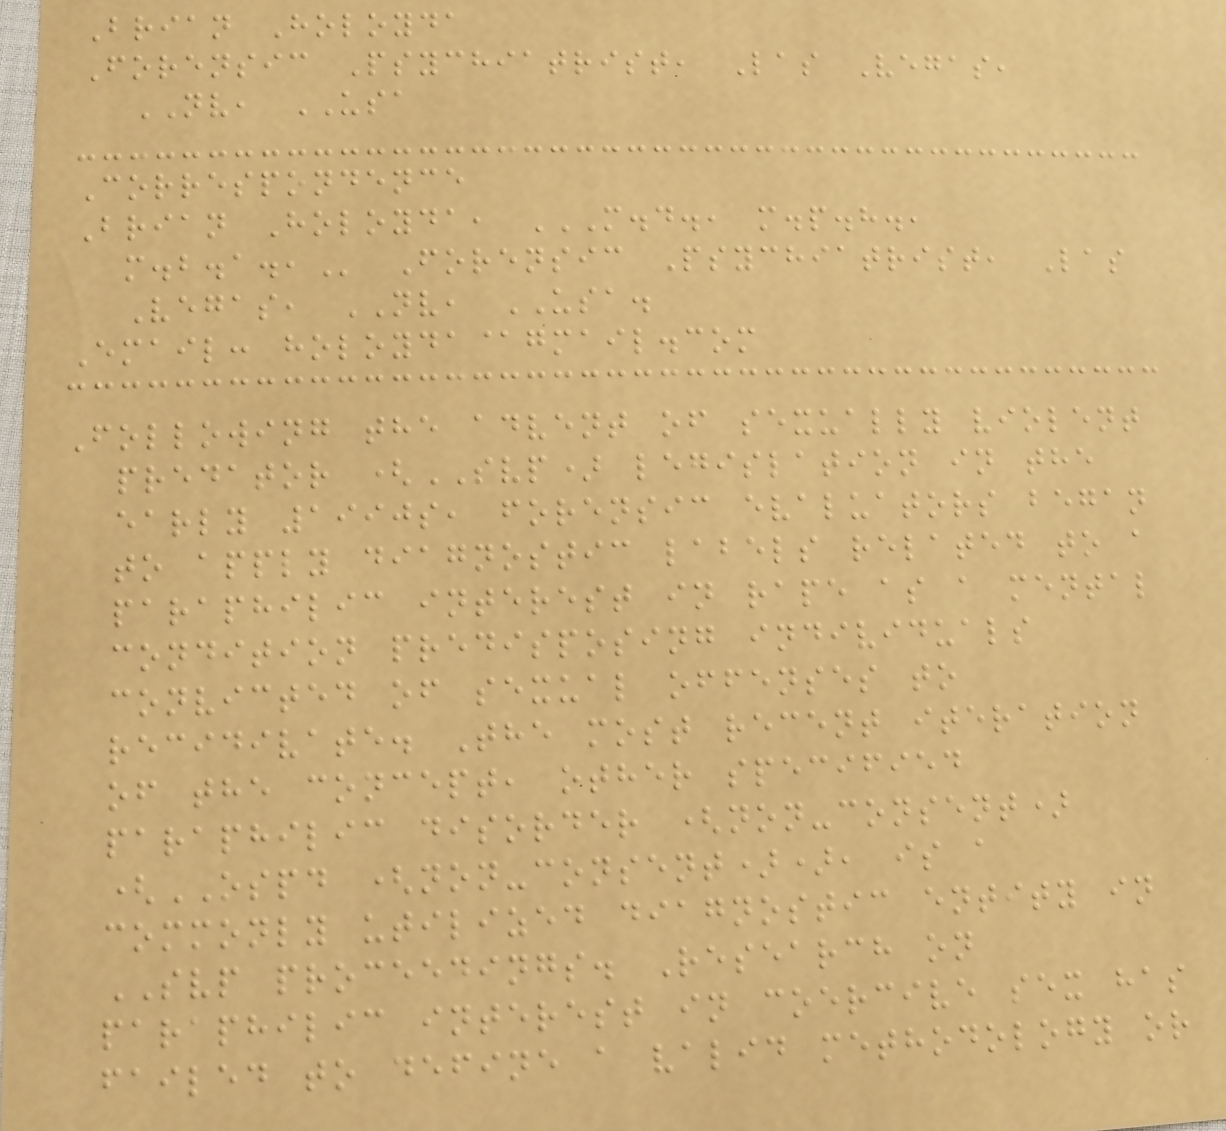Brian Holoyda
Forensic Psychiatrist, Las Vegas,
NV, USA
Correspondence
Brian Holoyda, M.D., M.P.H.,
M.B.A., Forensic Psychiatrist, Las
Vegas, NV, USA.
Email: holoyda@gmail.com
Following the advent of sexually violent
predator (SVP) legislation in the
early 1990s, forensic evaluators began
to apply diagnostic labels related to a
paraphilic interest in rape as a mental
condition predisposing individuals
convicted of sexual offenses to
recidivate. The most recent iteration
of the concept, other specified
paraphilic disorder (non-consent)
(OSPD (non-consent)), is a
commonly utilized diagnostic entity in
SVP proceedings. Research on
paraphilic interest in coercive sex has
failed to define a valid methodology or
